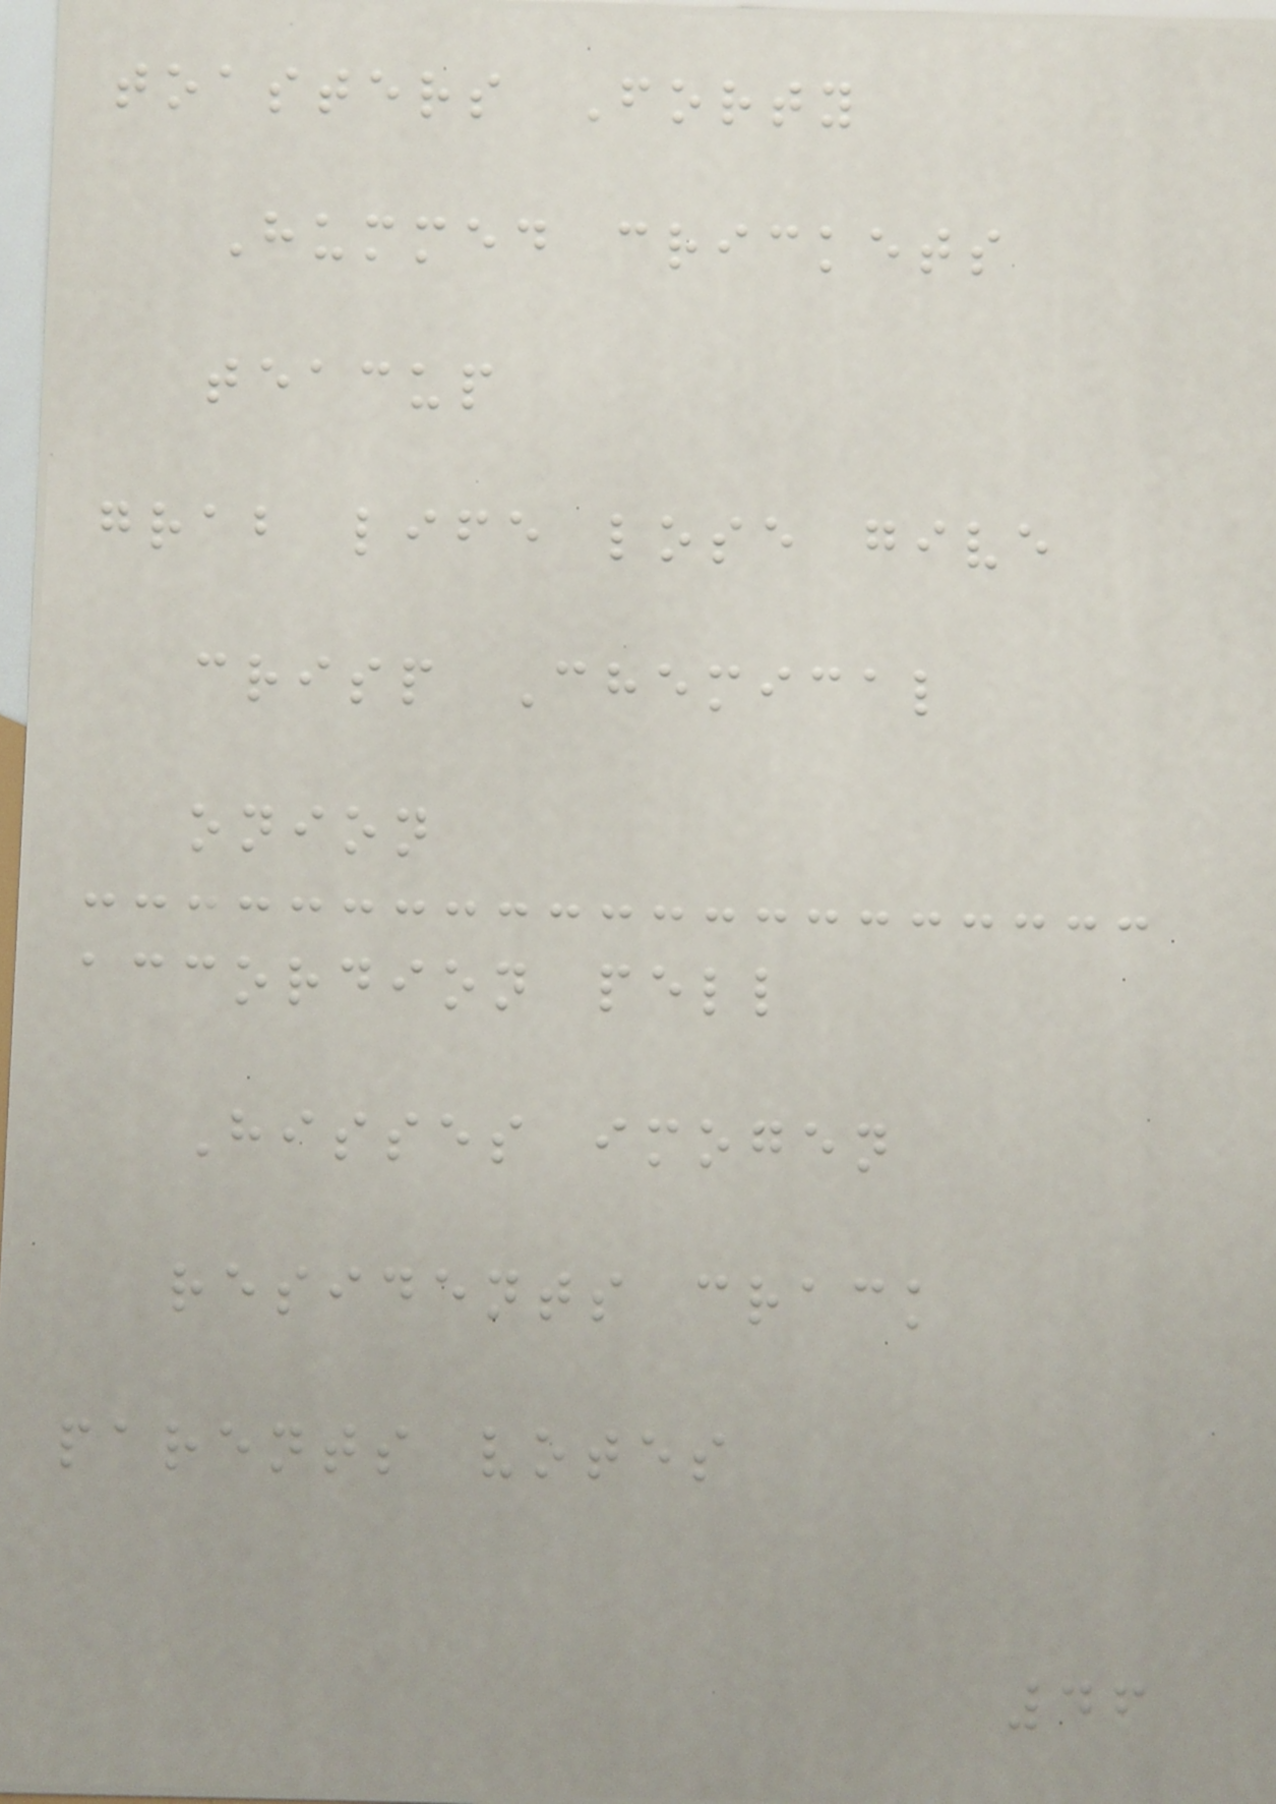toasters Forty
Hummed crickets
teacup
grab life lose give
crisp Chemical
onion
accordion pell
Hisses imogen
residents crack
parents votes
46
